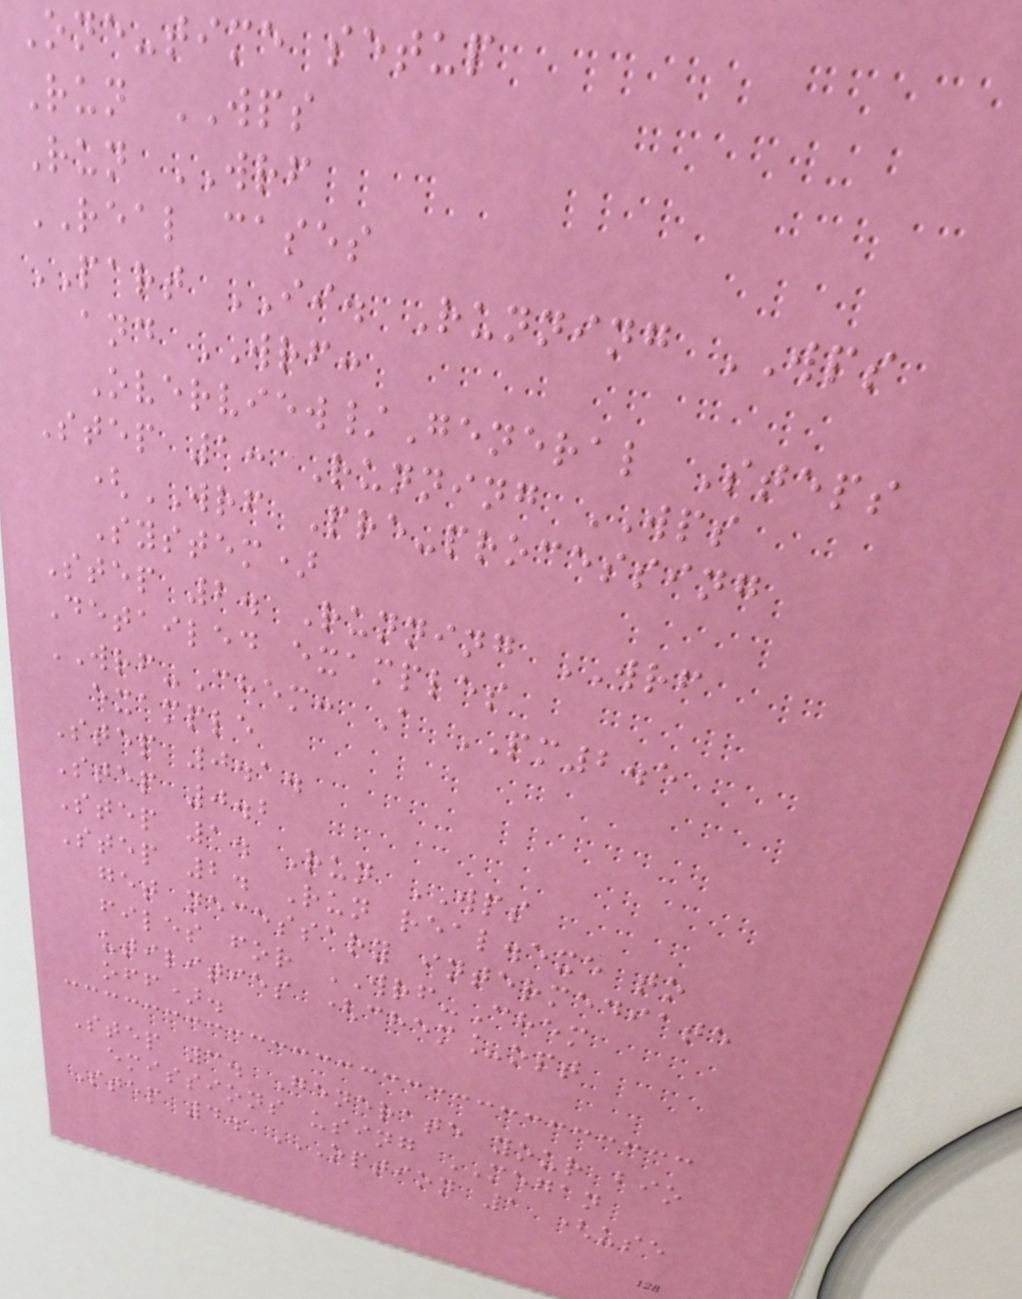One-time setup
Run WPS
Run WRF
REAL cases
PART II. Running WPS
and WRF:
Overview/General Steps
Step 1: Running WPS
(WRF Pre-processing
System)
Step 2. Running WRF
Detailed examples
WRF-Chem: A PM2.5
example
Step 0.1.
Step 0.2
Step 1. Run WPS
Step 2. Run real.exe to
get necessary intermediate
files for WRF-Chem
utilities (chem_opt
off).
Step 3. Generate your bio
emissions using MEGAN
Step 4. OPTION 1 (USE
